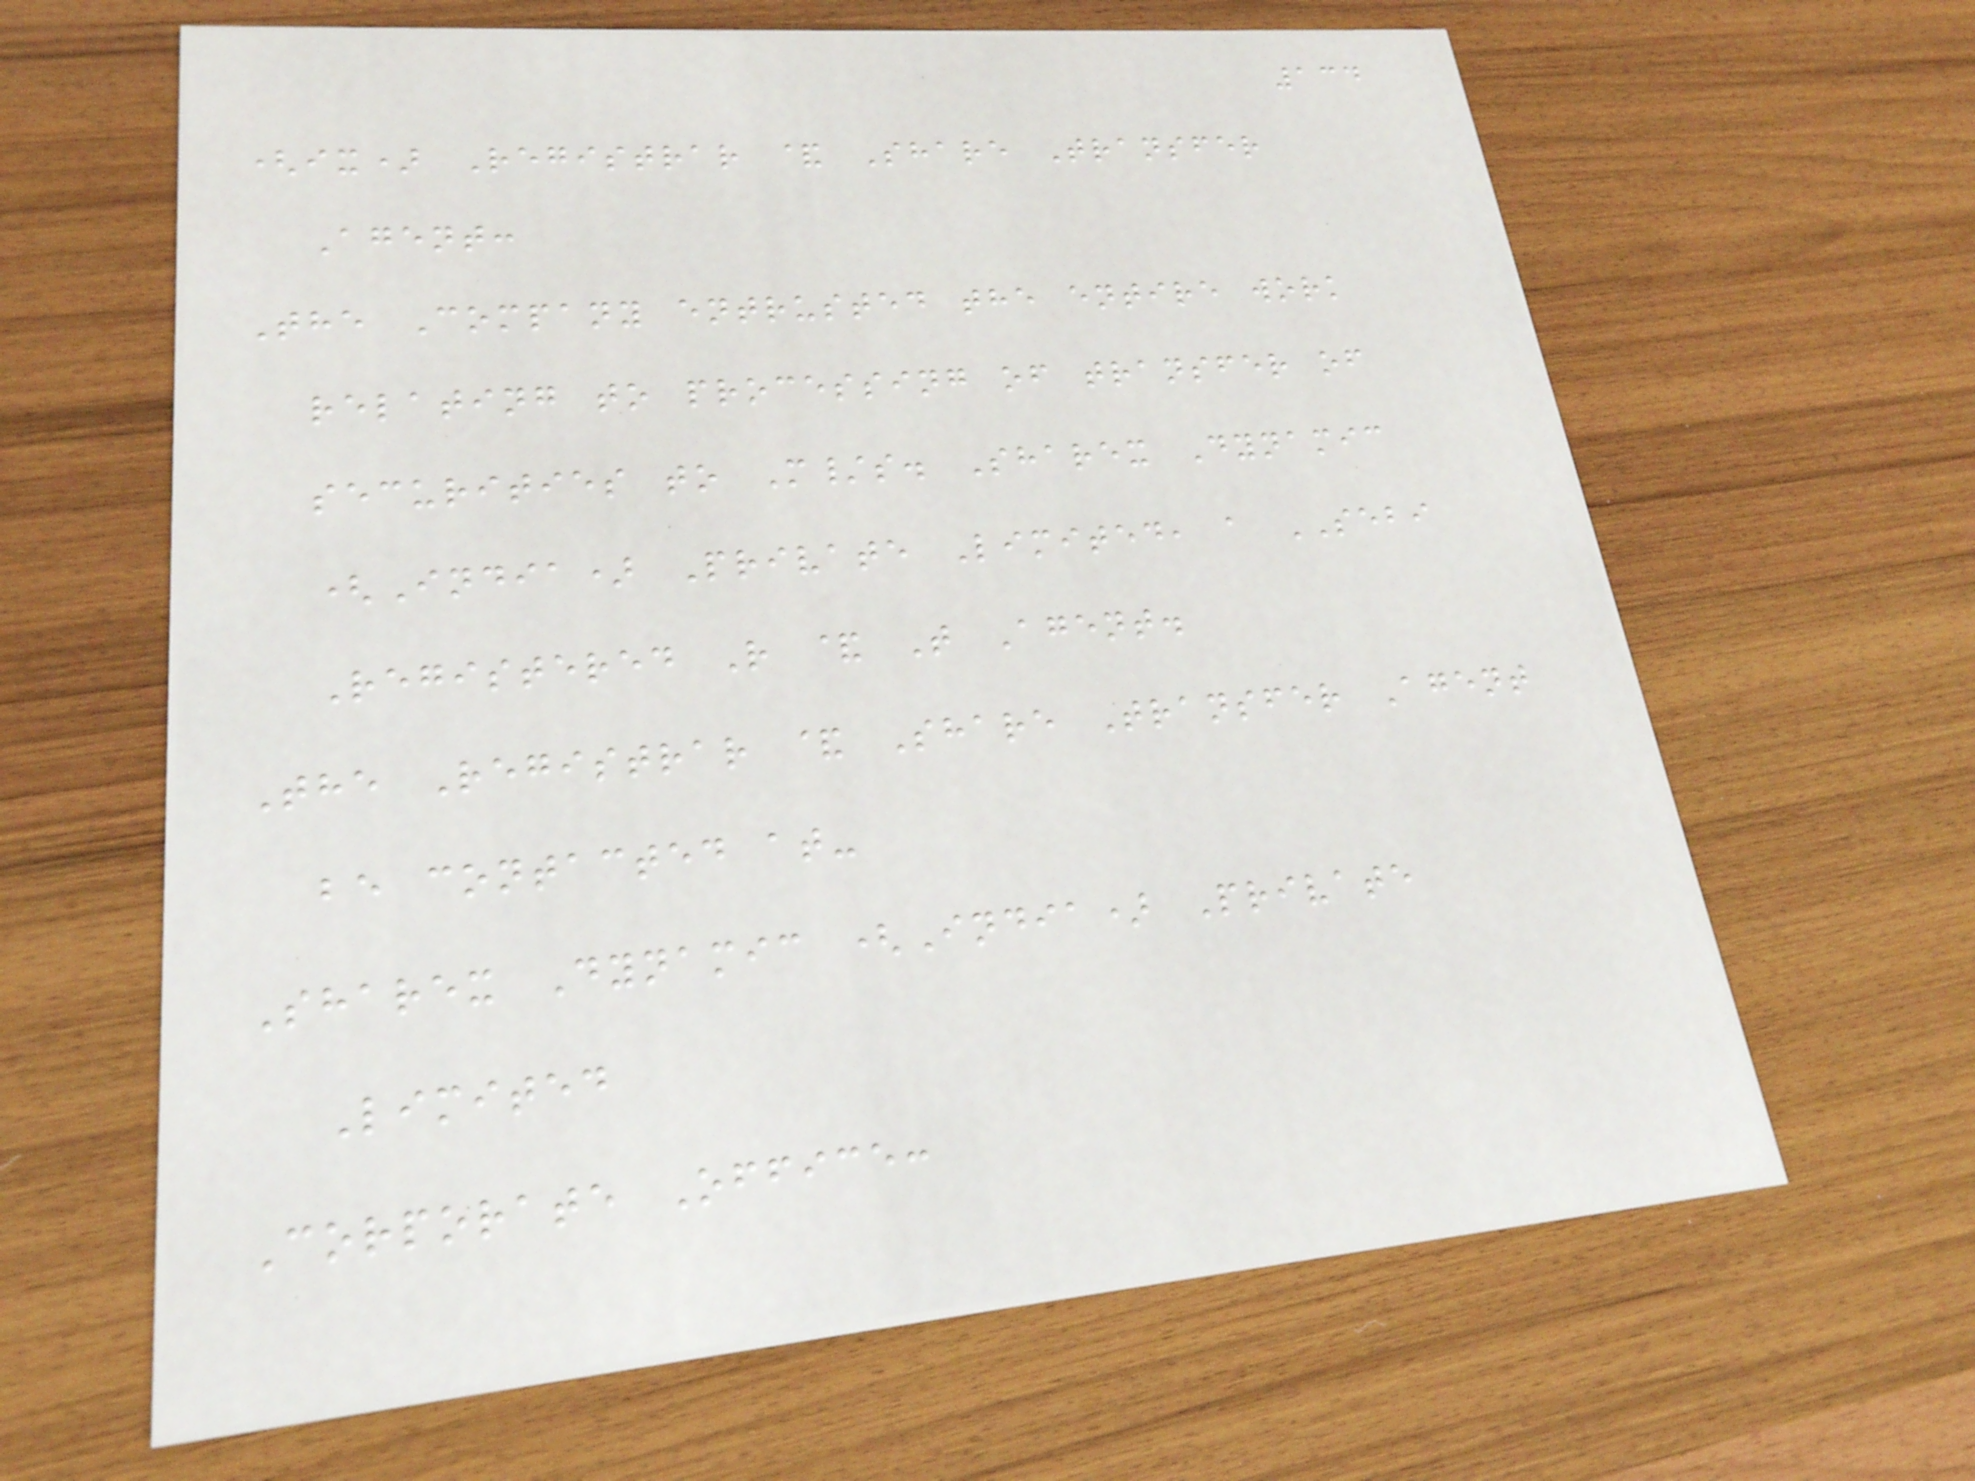134
(ix) Registrar & Share Transfer
Agent:
The Company entrusted the entire work
relating to processing of transfer of
securities to M/s. Sharex Dynamic
(India) Private Limited, a SEBI
Registered R & T Agent.
The Registrar & Share Transfer Agent
be contacted at-
Sharex Dynamic (India) Private
Limited
Corporate Office:
